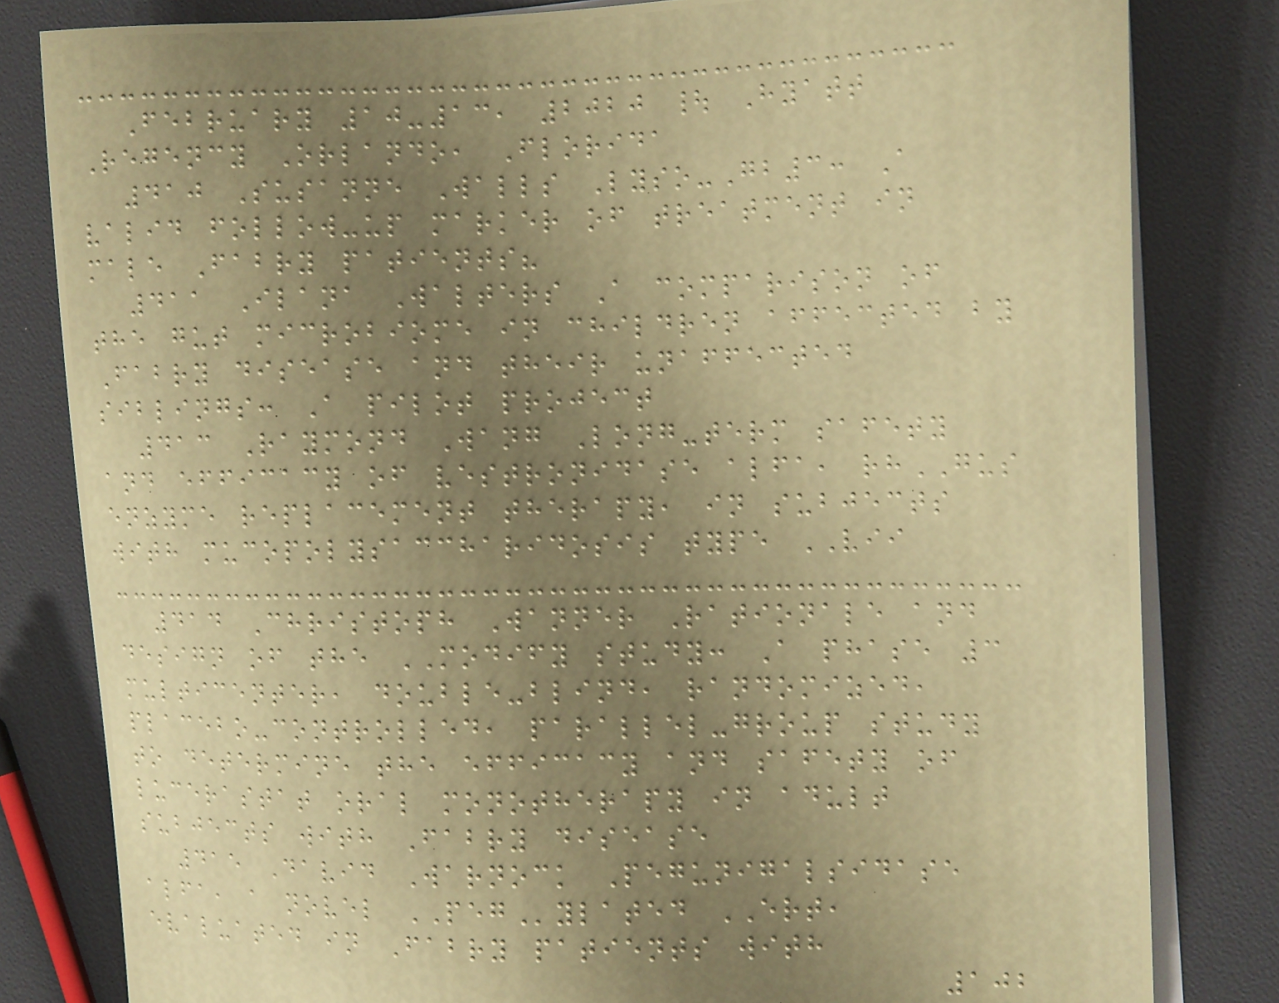February 10-13, 2020 | Hyatt
Regency Orlando, Florida
410 Susanne Walls Lyso-Gb3: A
valid follow-up marker of treatment in
male Fabry patients?
411 Ilana Walters A comparison of
the gut microbiome in children affected by
Fabry disease and their unaffected
siblings: A pilot project
413 Raymond Wang Long-term safety
and efficacy of vestronidase alfa, rhGUS
enzyme replacement therapy, in subjects
with mucopolysaccharidosis type VII
414 Christoph Wanner Rationale and
design of the MODIFY study: A phase 3
multicenter, double-blind, randomized,
placebo-controlled, parallel-group study
to determine the efficacy and safety of
lucerastat oral monotherapy in adult
subjects with Fabry disease
415 David Warnock Pegunigalsidase
alfa, a novel PEGylated ERT,
evaluated in Fabry patients with
102
